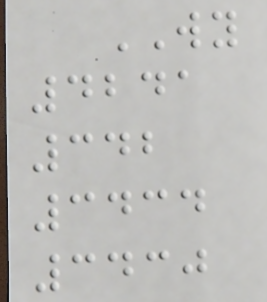WY
4241
342
3434
3430
